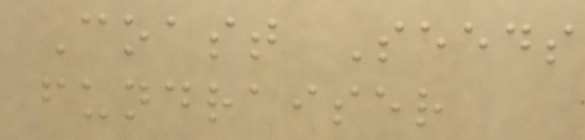Coast Seeds
fundraiser
